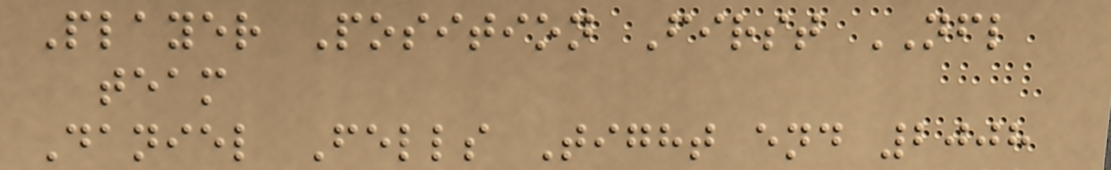Player Position First NFL
team
Daniel Fells Tight end 2008
